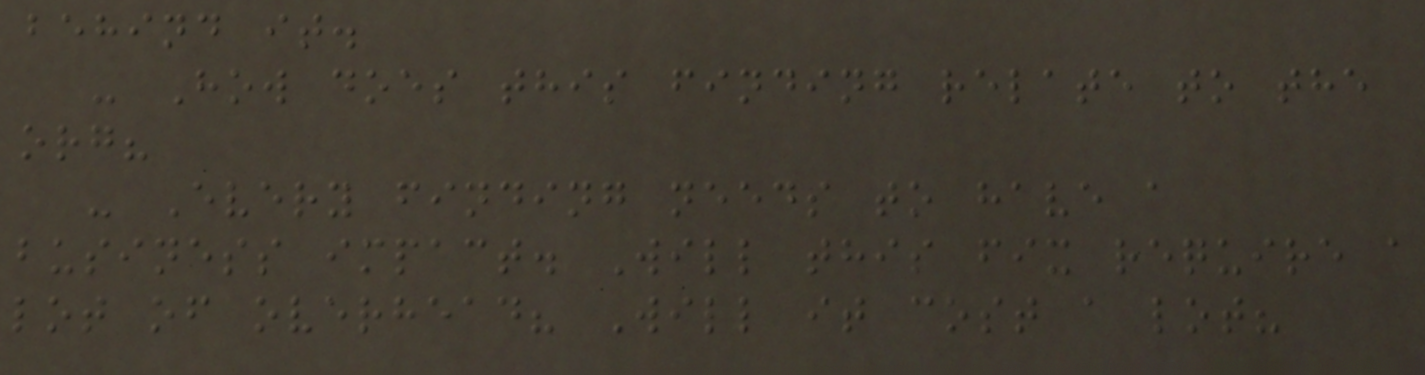behind it.
- How does this finding relate to the
org?
- Every finding needs to have a
business impact. Will this fix require a
lot of overhead? Will it cost a lot?
